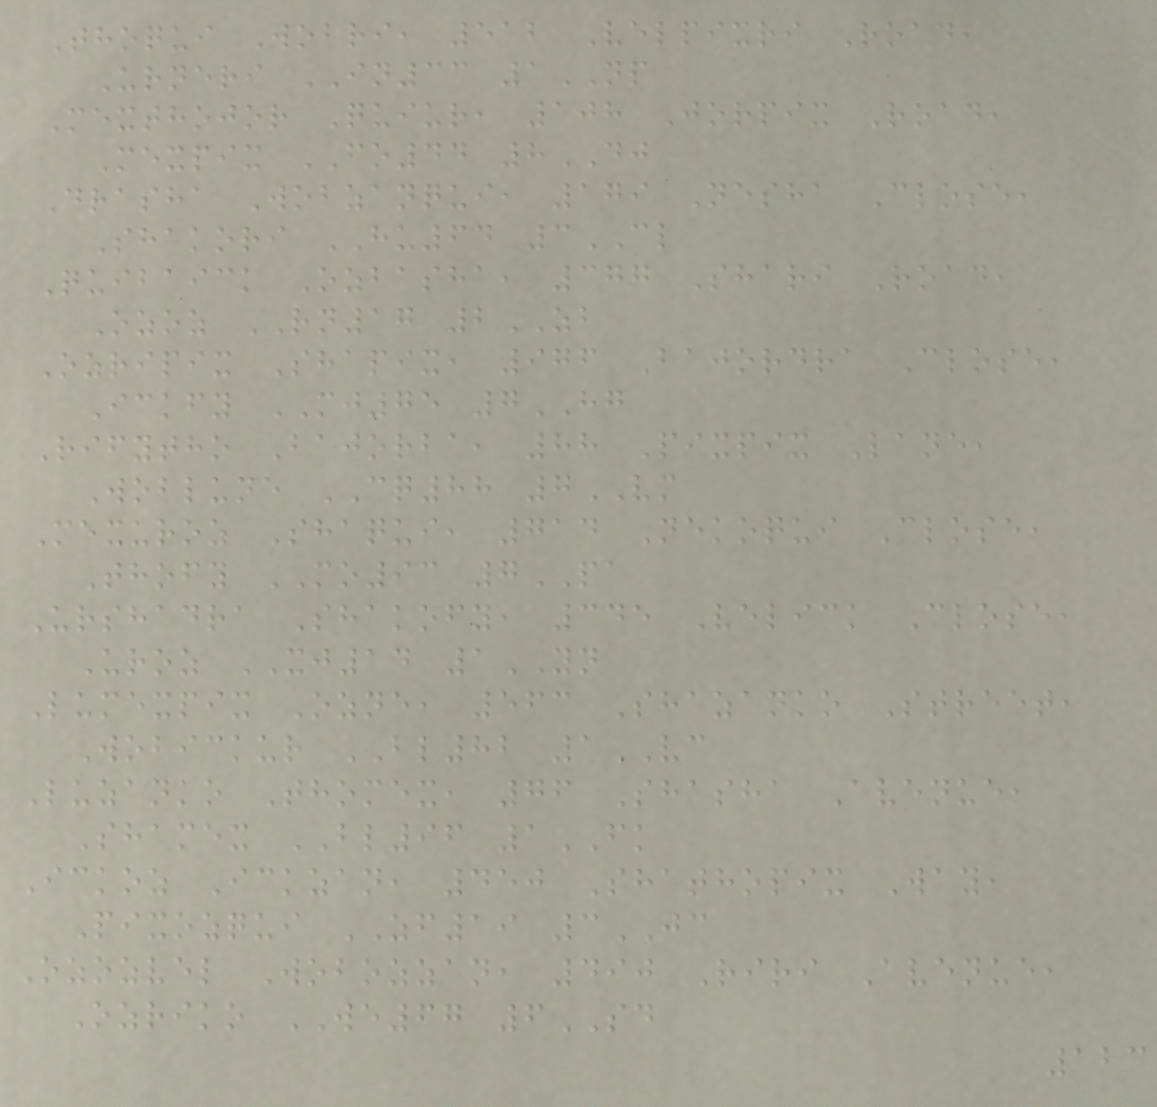Thoqui Wobri, 512 Velpixri Road,
Urneri IN33 1NP
Mexthojor Quiur, 108 Jorpix Road,
Mexpix FO44 8DJ
Drasha Wobzanqui, 179 Nesha Close,
Shakori HU64 3CL
Quibaick Ozbasha, 377 Shari Road,
Ozoz RN17 2ZB
Ozripix Shapix, 976 Bajordra Close,
Ickfy MJ75 7HG
Rifytho Bajorba, 88 Pixpix Lane,
Woblune CQ88 7VM
Mexuroz Shaqui, 714 Nekoqui Close,
Thofy MO93 7PA
Urshadra Shakofy, 345 Velick Close,
Uroz XJ14 1YN
Lumexpix Ozne, 563 Shazanko Street,
Wobickur BL82 1VC
Luzanko Thomex, 76 Shasha Avenue,
Shamex BL96 1FK
Ickoz Ickzan, 450 Shathopix Way,
Pixozqui ZF19 3JC
Ozozvel Wobozzan, 490 Riri Avenue,
Ozriko WE67 6SD
123
